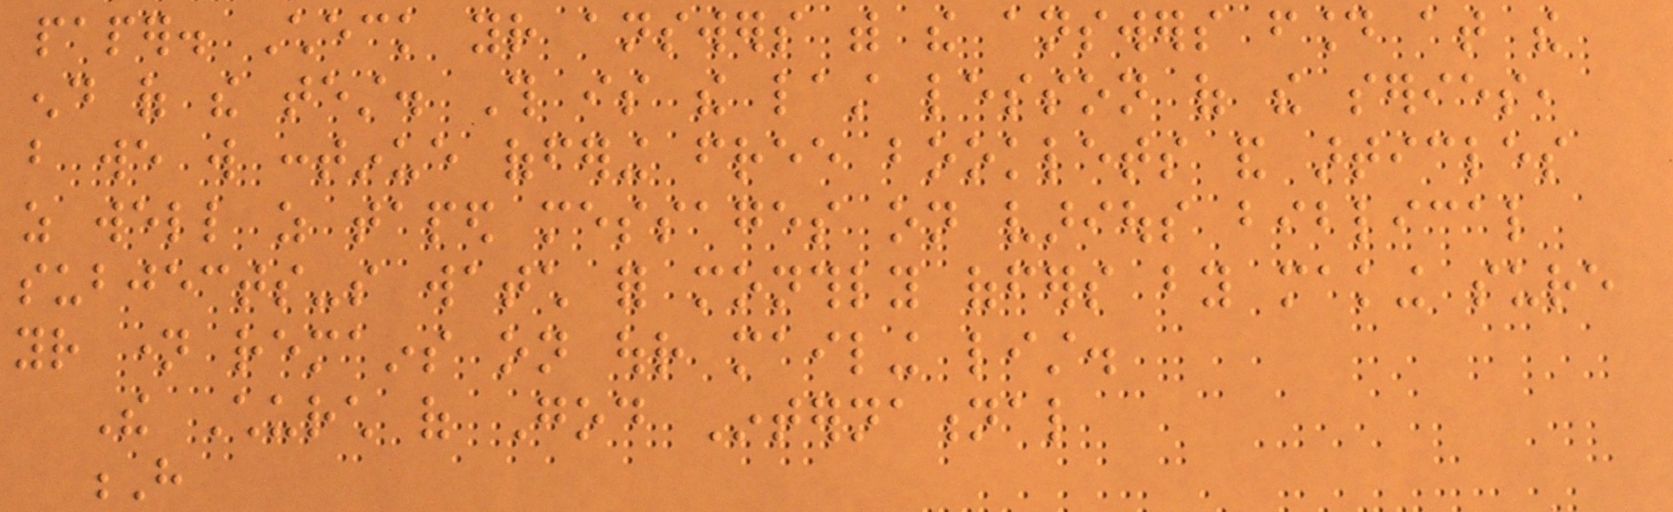paper. Check your answers with the answers found at the
end of the test. This is the last lesson of the series,
but we will continue offering free booklets and articles
as well as taped messages on various biblical
subjects-so watch for monthly offers by making sure
your name remains on our mailing list.
The Church of God International
H
